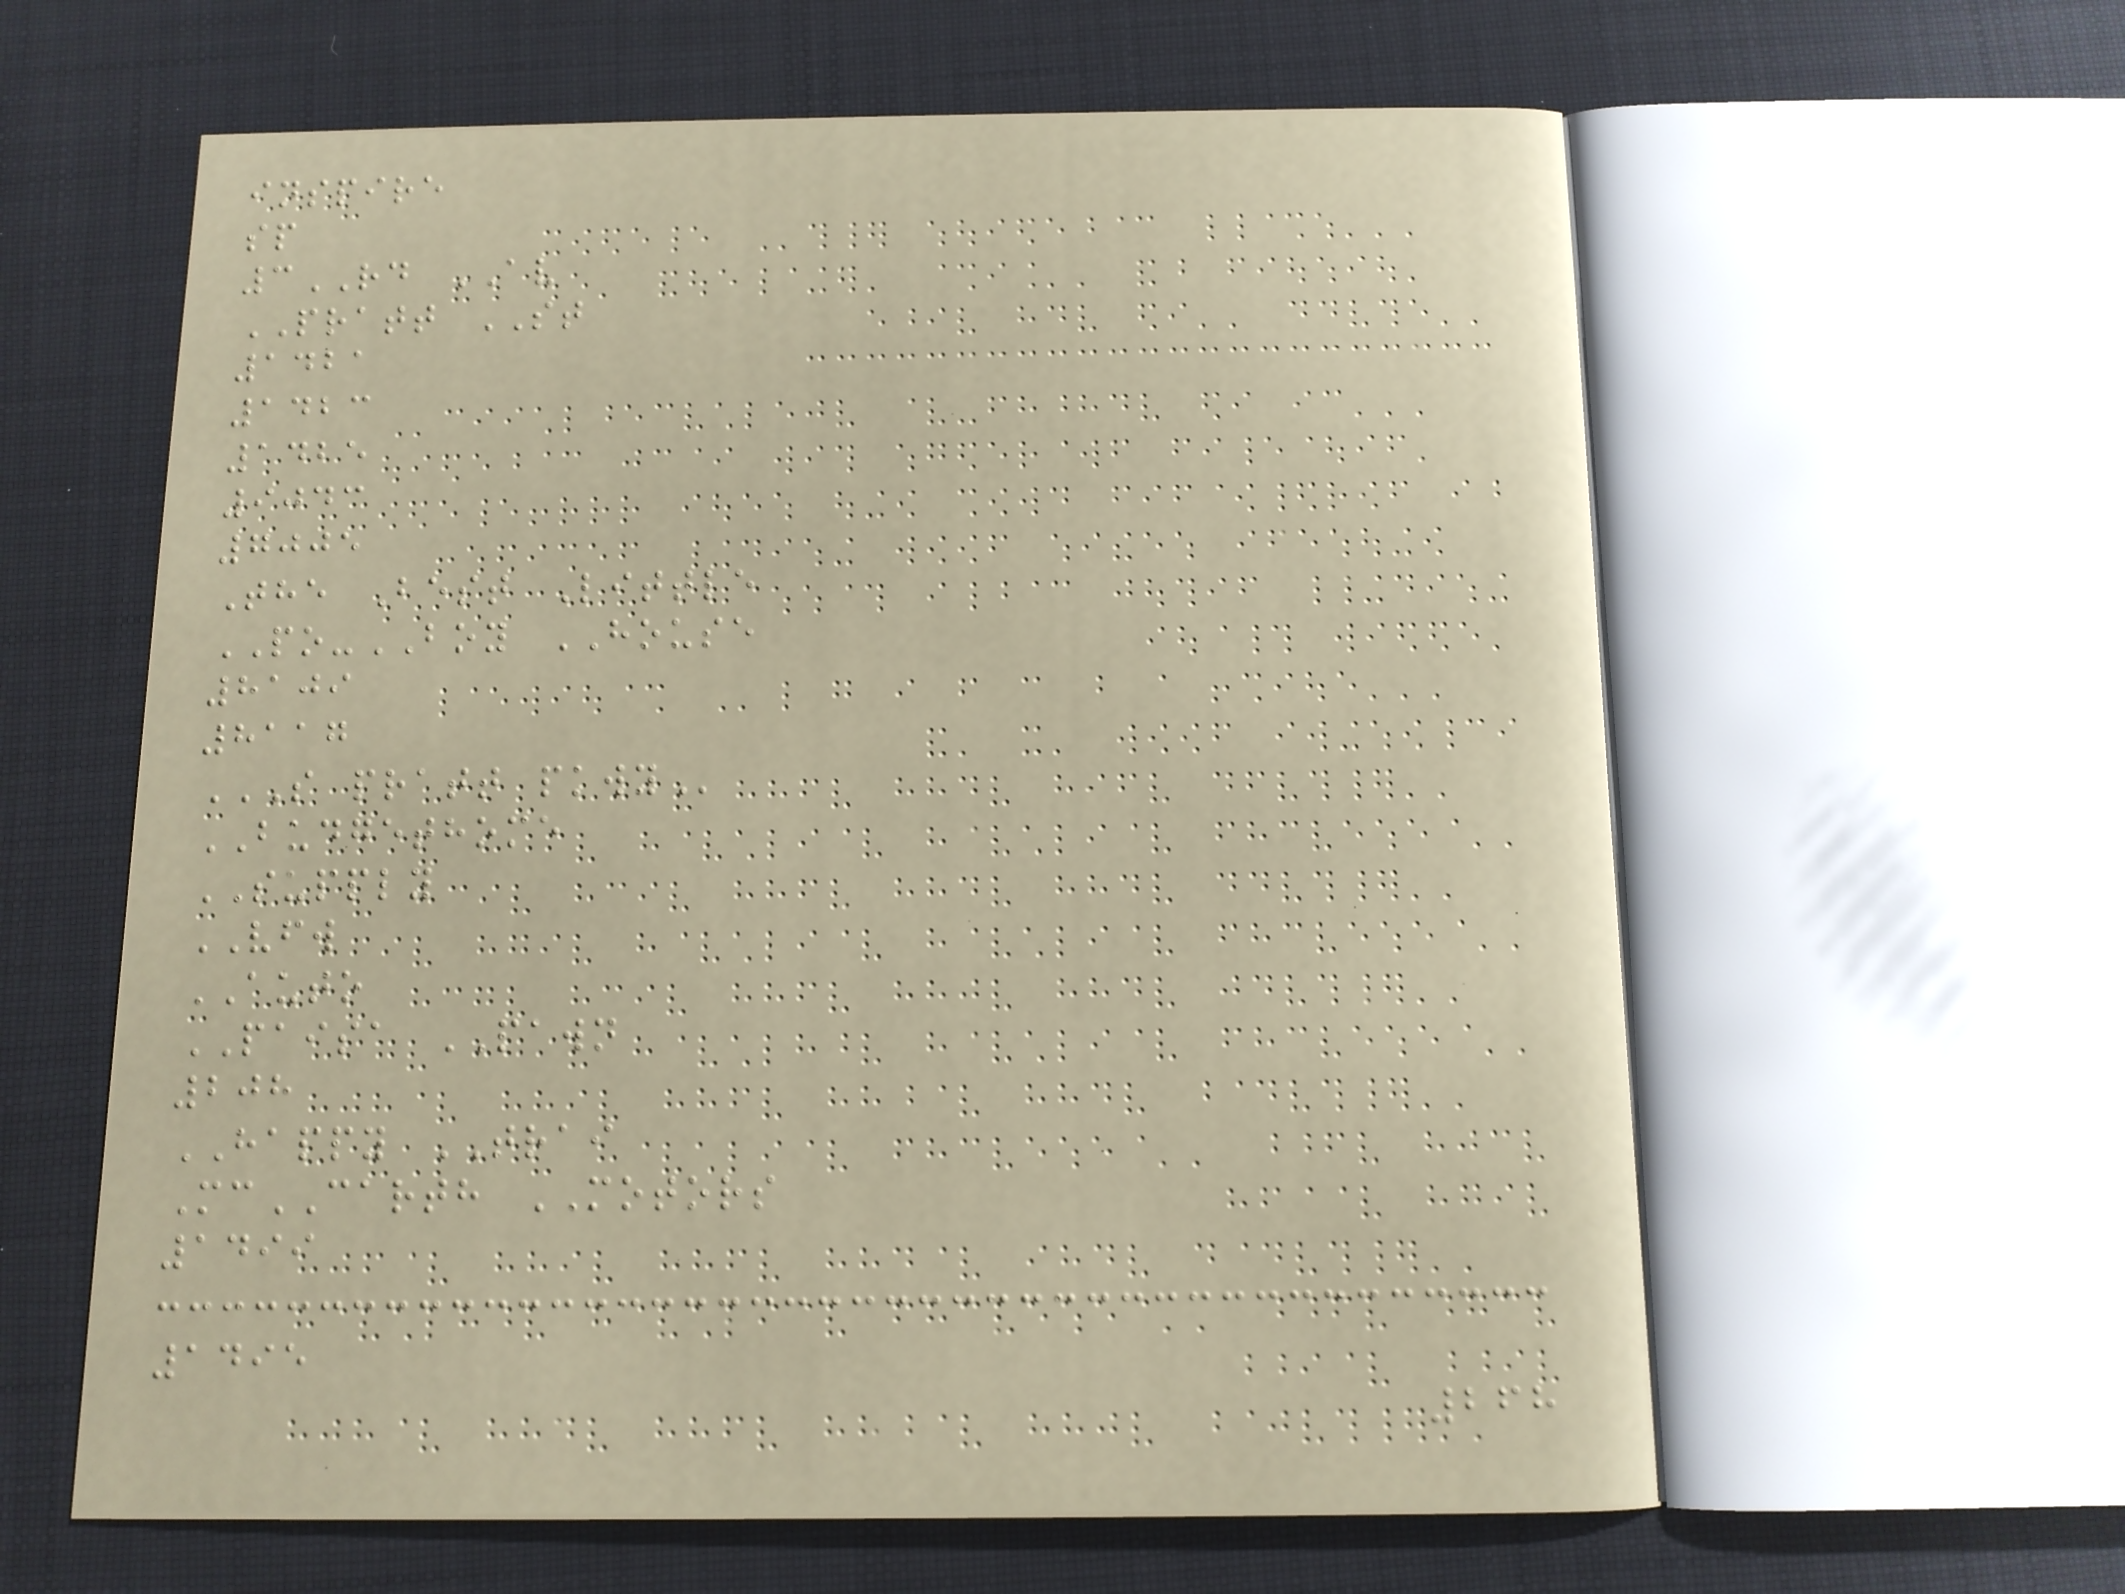inspire
sp
3RD AV
PRATT ST
1421
1423
1425
9043
7005
The Best Little
PO-BOY HOUSE
8109
8117
S PRATT PKWY
BUDGETHOME
SUPPLY
VFW
AUTO
PAISA PAWN
208
HAPPY TRAI
McCARTH MOTORS
1499
1495
268
